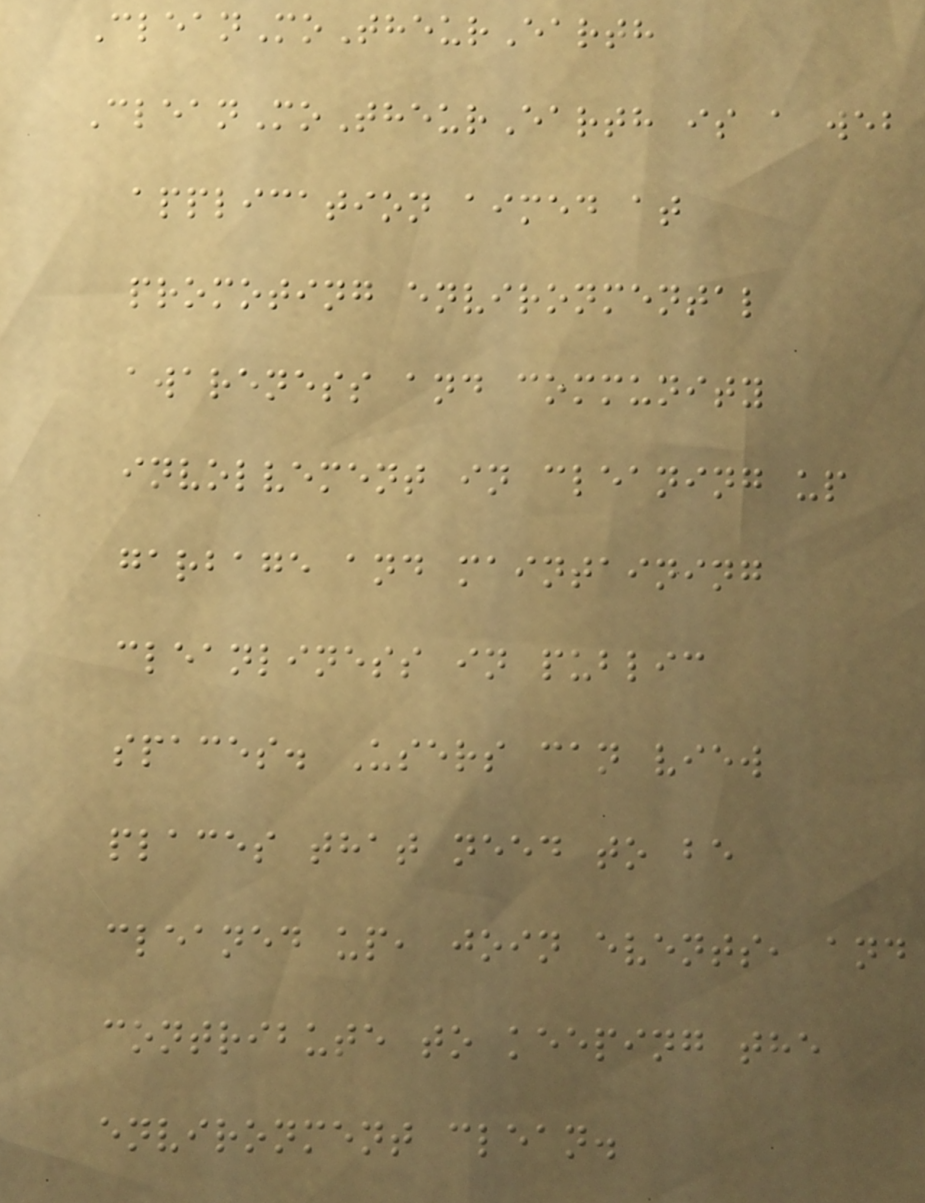CleanMoTheurEarth
CleanMoTheurEarth is a web
application aimed at
promoting environmental
awareness and community
involvement in cleaning up
garbage and maintaining
cleanliness in public
spaces. Users can view
places that need to be
cleaned up, join events, and
contribute to keeping the
environment clean.
